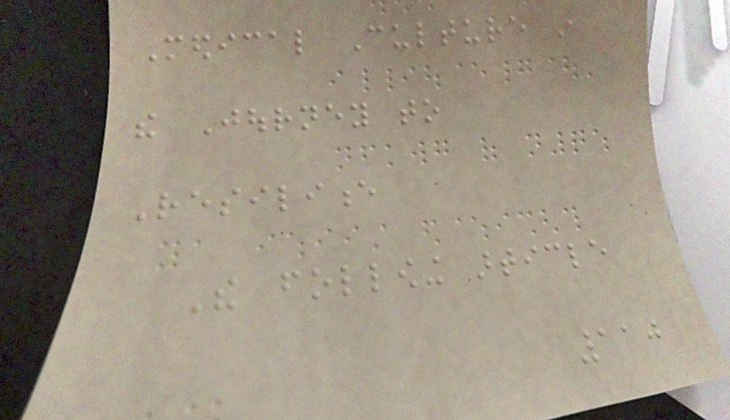Medical Culture in
the Journey to
Resilience
The following article
110
